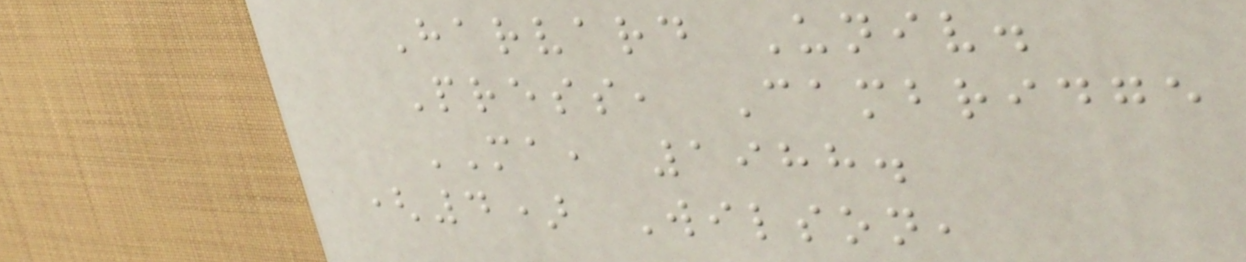Harvard Univ.
Press, Cambridge
MA, 1988.
(4) Wilson,
